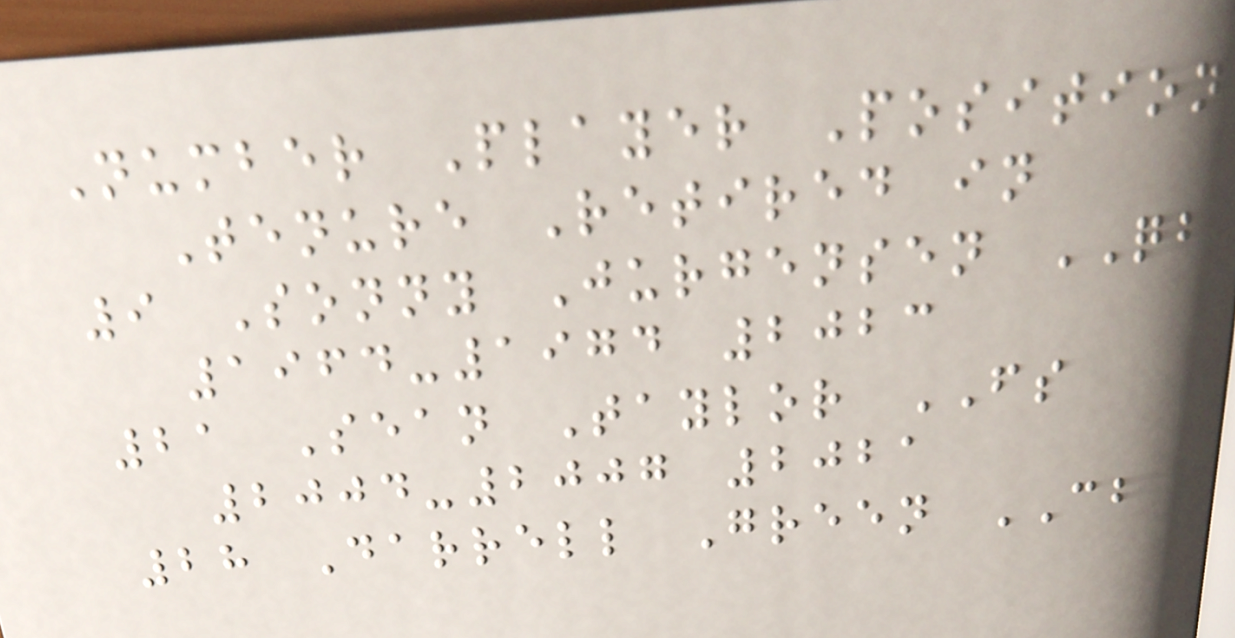Number Player Position
Tenure Retired in
9 Sonny Jurgensen QB
1964-1974 2023
21 Sean Taylor FS
2004-2007 2021
28 Darrell Green CB
